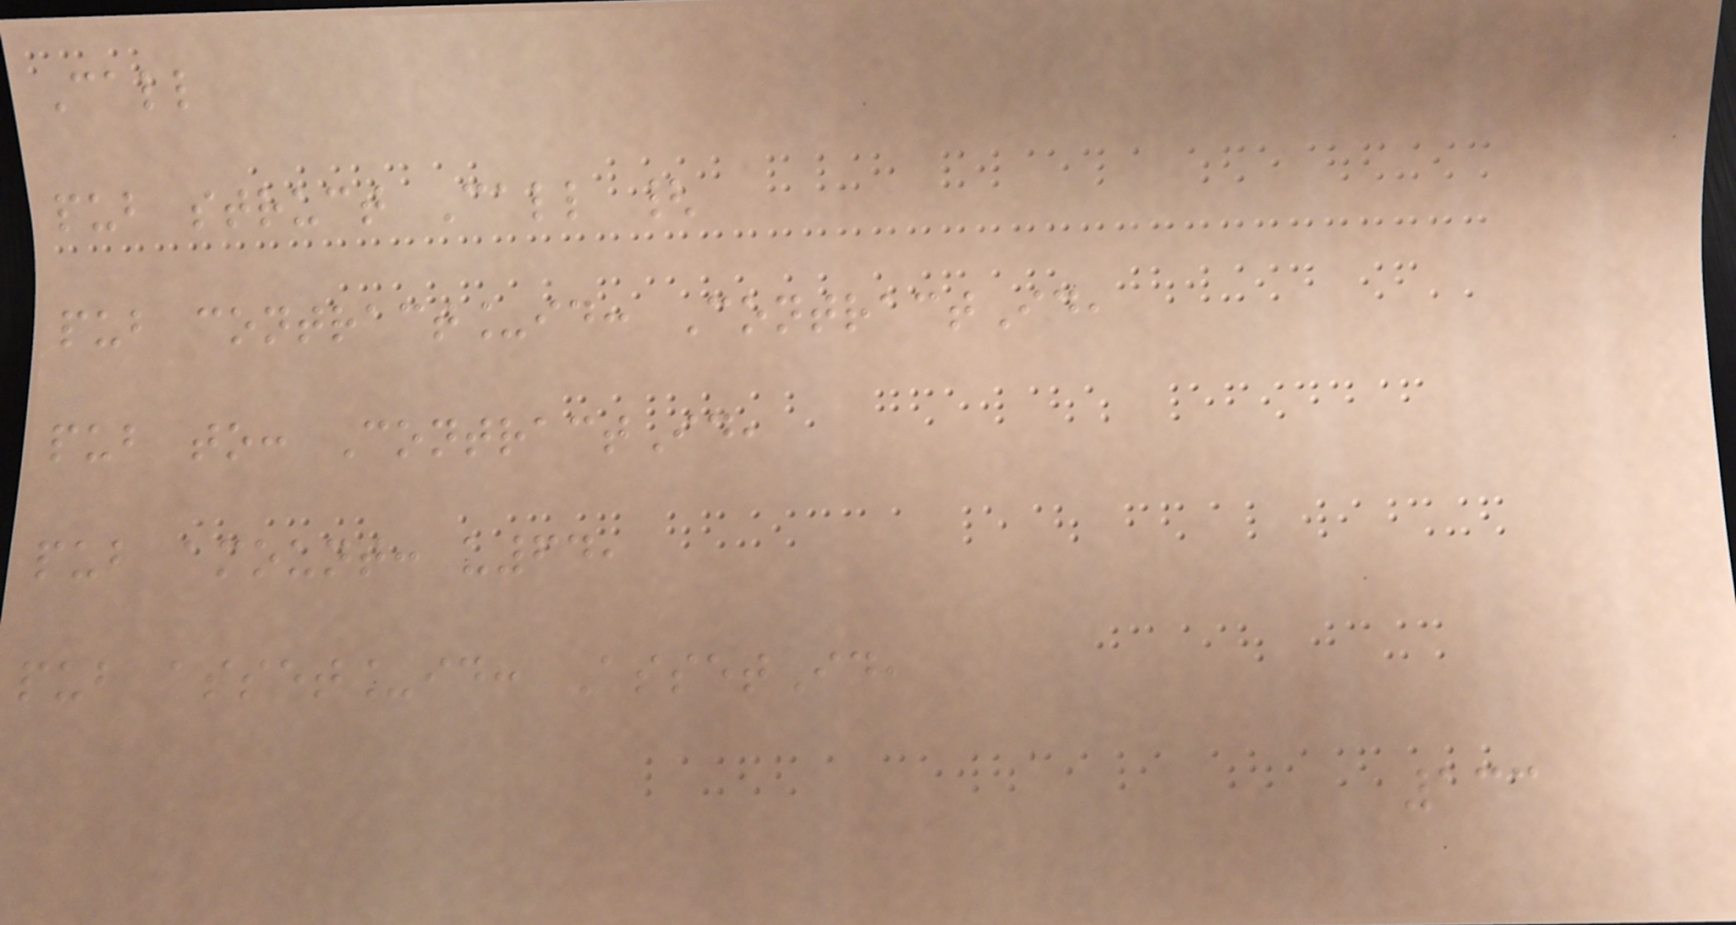Call
pub struct Call {
pub contract_id: ContractId,
pub to: ContractId,
pub amount: u64,
pub asset_id: AssetId,
133
